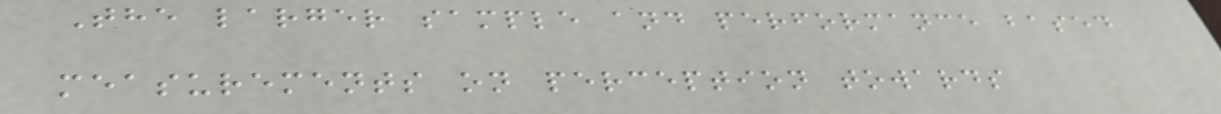The larger sample and performance based
measurements on perception towards
